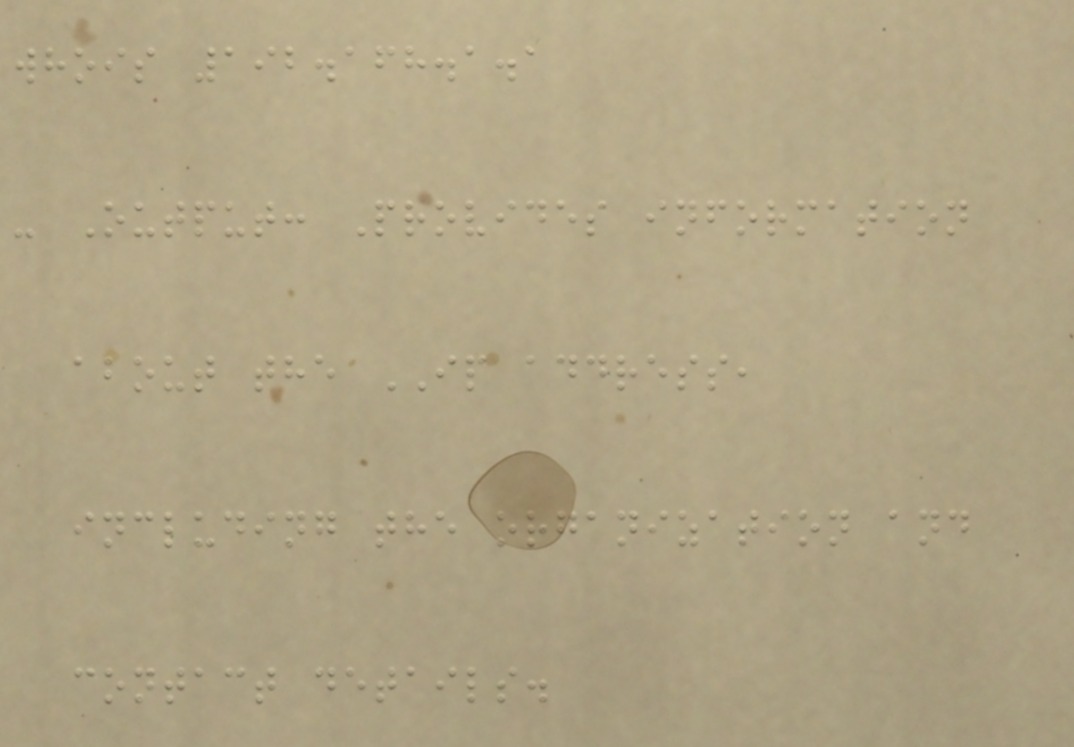whois 192.168.1.1
- Output: Provides information
about the IP address,
including the organization and
contact details.
